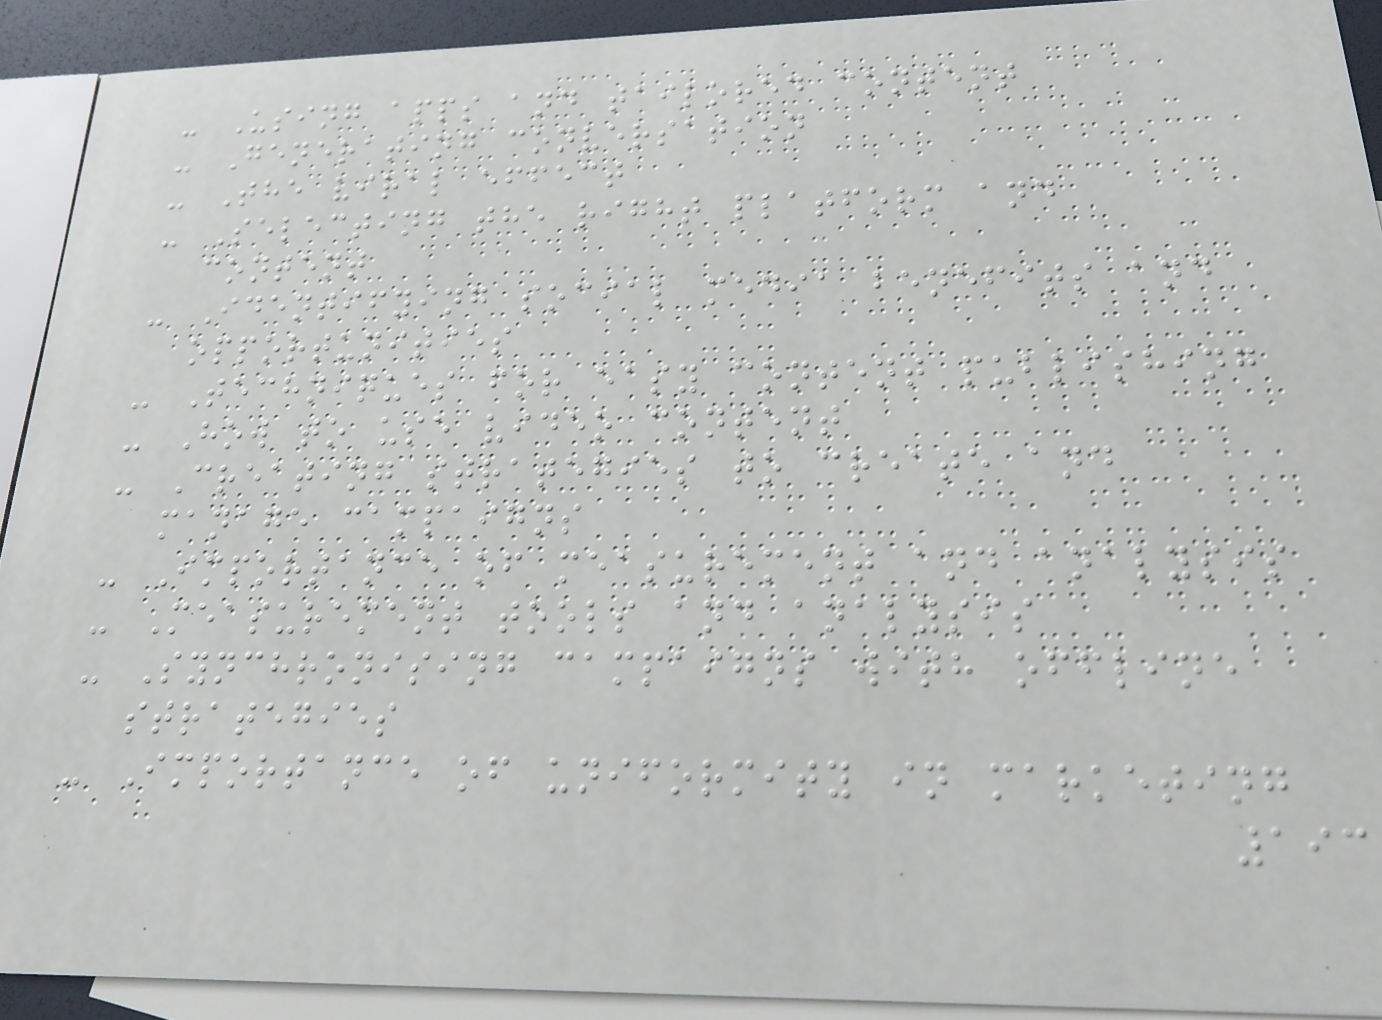- Using apps and tailored content
- Generating conversation
- The viral effect
- Selecting the right platform and
content
- Identifying social media benefits and
opportunities
- Techniques for easy content publishing
- How to use video content
- Creating strategies to create and
manage campaigns
- Importance of measurement and analysis
- Measurement tools and analysis
- Synchronising campaigns with offline
strategies
- Importance of uniformity in marketing
193
